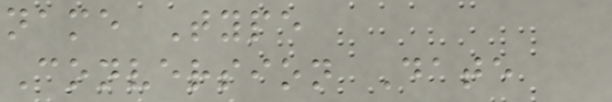name Type
Conversion Date
